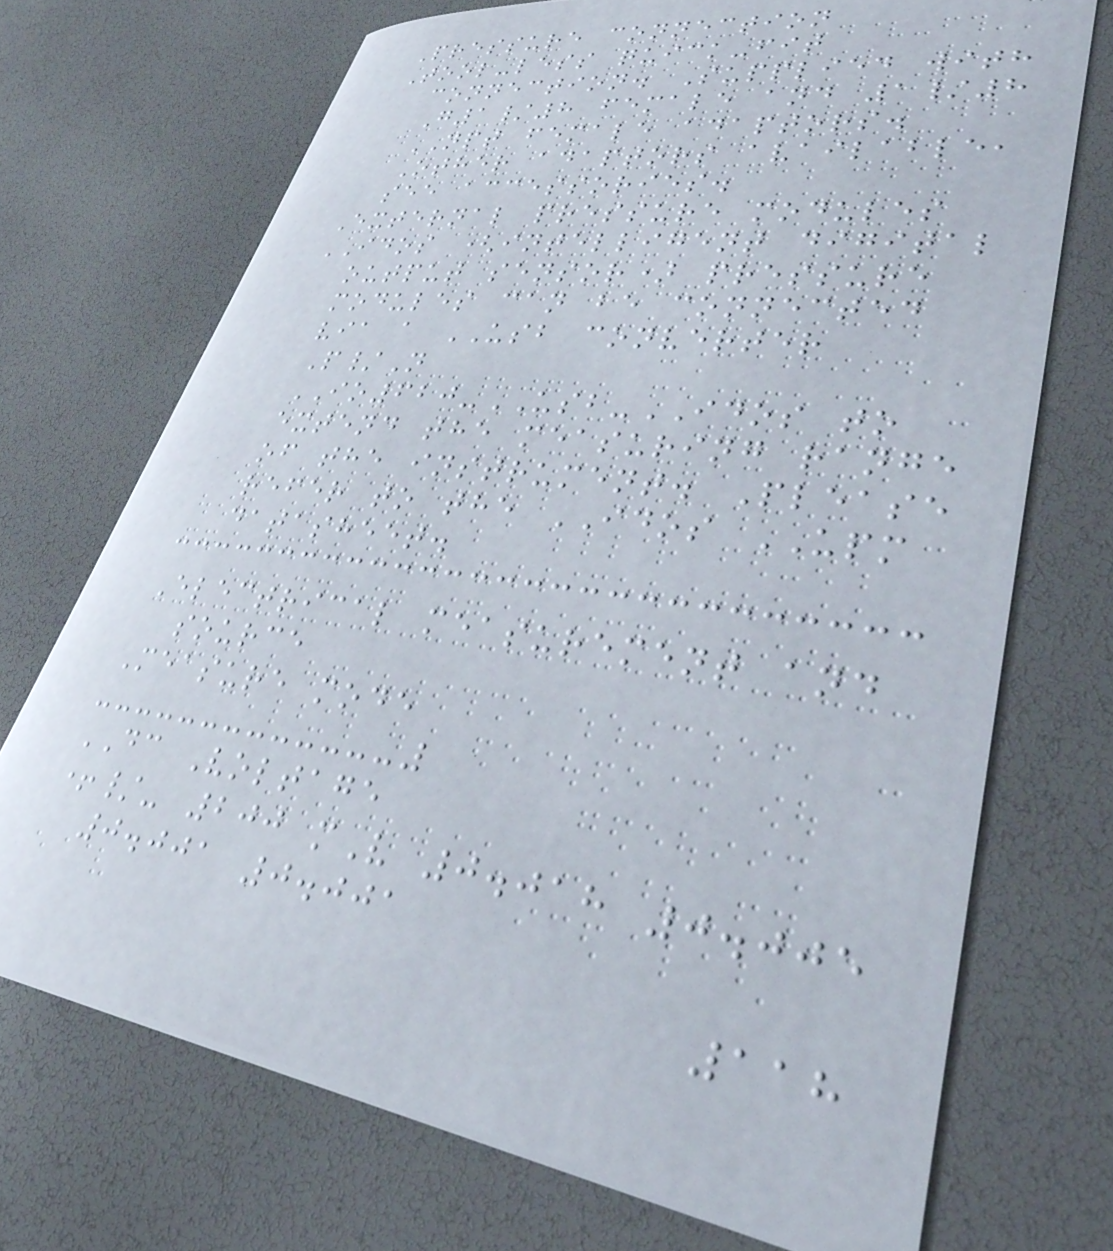Pressure connection
Tool-less quick-fit
connection. Supplied with
G1/8 female and 1/8
NPT female adaptors.
Other adaptors available,
see accessories.
External pressure modules
IDOS (intelligent digital
output sensor) pressure
modules can be connected
via a USB converter
P/N
IO620-USB-IDOS to
extend the measuring range
of the instrument. Please
refer to the IDOS UPM
datasheet.
Electrical measurement and
source
Measure mode
DC Voltage
+/- 200 mV 0.018 0.005
0.001 0.001
118
